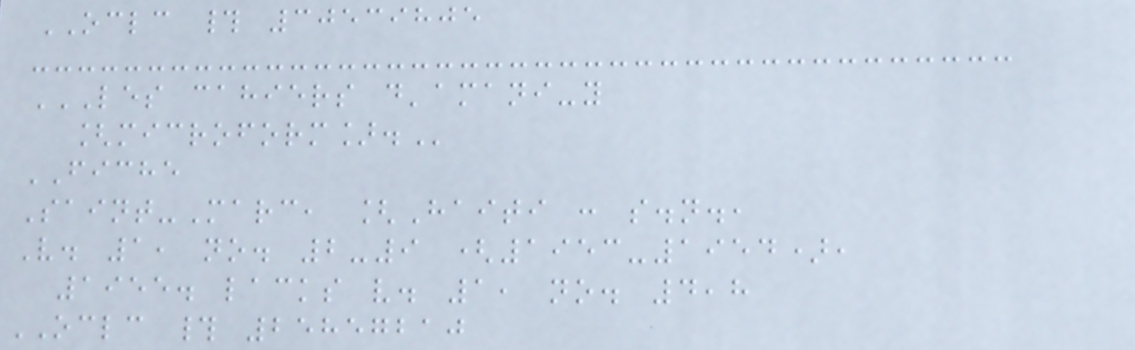OCLC # 30539805
LES CAHIERS D'AMANI-Y
[MICROFORM].
FICHE
Saint-Marc, [Haiti : s.n.,
V. 1, no. 2-9 (1953-1954),
1955. lacks v. 1, no. 4,8
OCLC # 25857210
